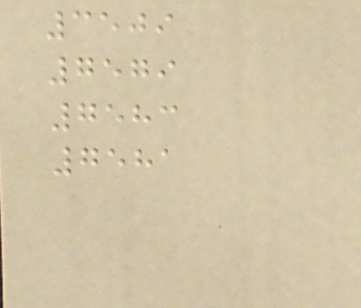3509
7579
7583
7581
